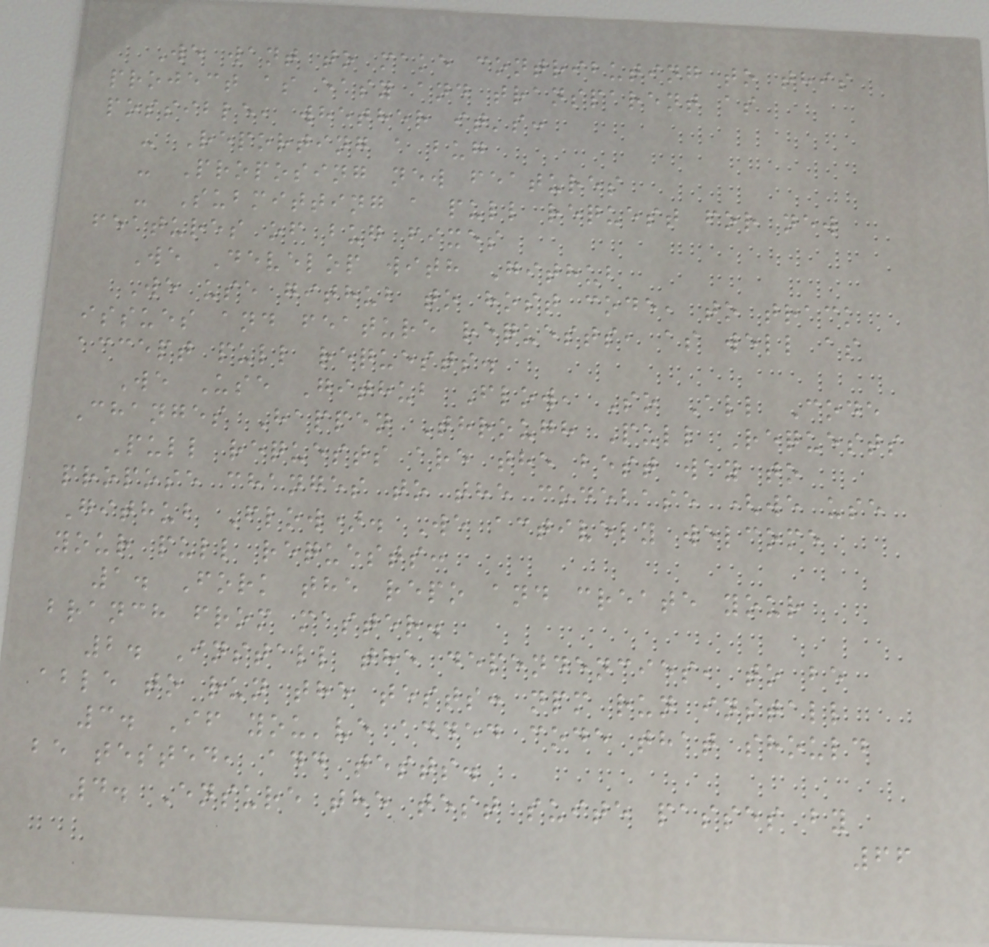We want to make contributing to this
project as easy and transparent as
possible, whether it's:
- Reporting a bug
- Proposing new features
- Submitting a pull request for new
features of bug fixes
We Develop with Github
We use github to host code, to track
issues and feature requests, as well as
accept pull requests.
We Use Github Flow, So All Code
Changes Happen Through Pull Requests
Pull requests are the best way to
propose changes to the codebase (we use
Github Flow). We actively welcome
your pull requests:
1. Fork the repo and create your
branch from master.
2. Install the dependencies, to be
able to run the tests: npm run install
3. If you've added code that should
be tested, add tests.
4. Ensure the test suite passes by
66
